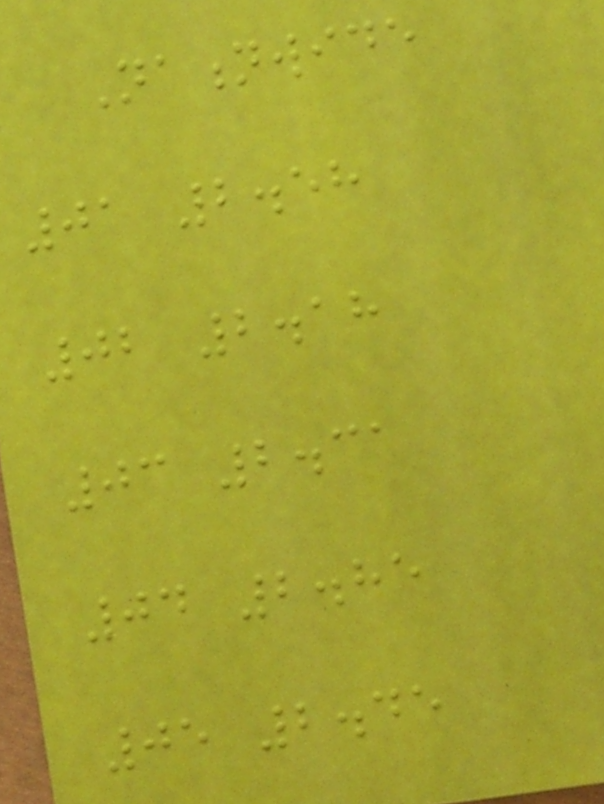Nationwide
01 2.58
02 2.18
03 2.31
04 2.85
05 2.45
